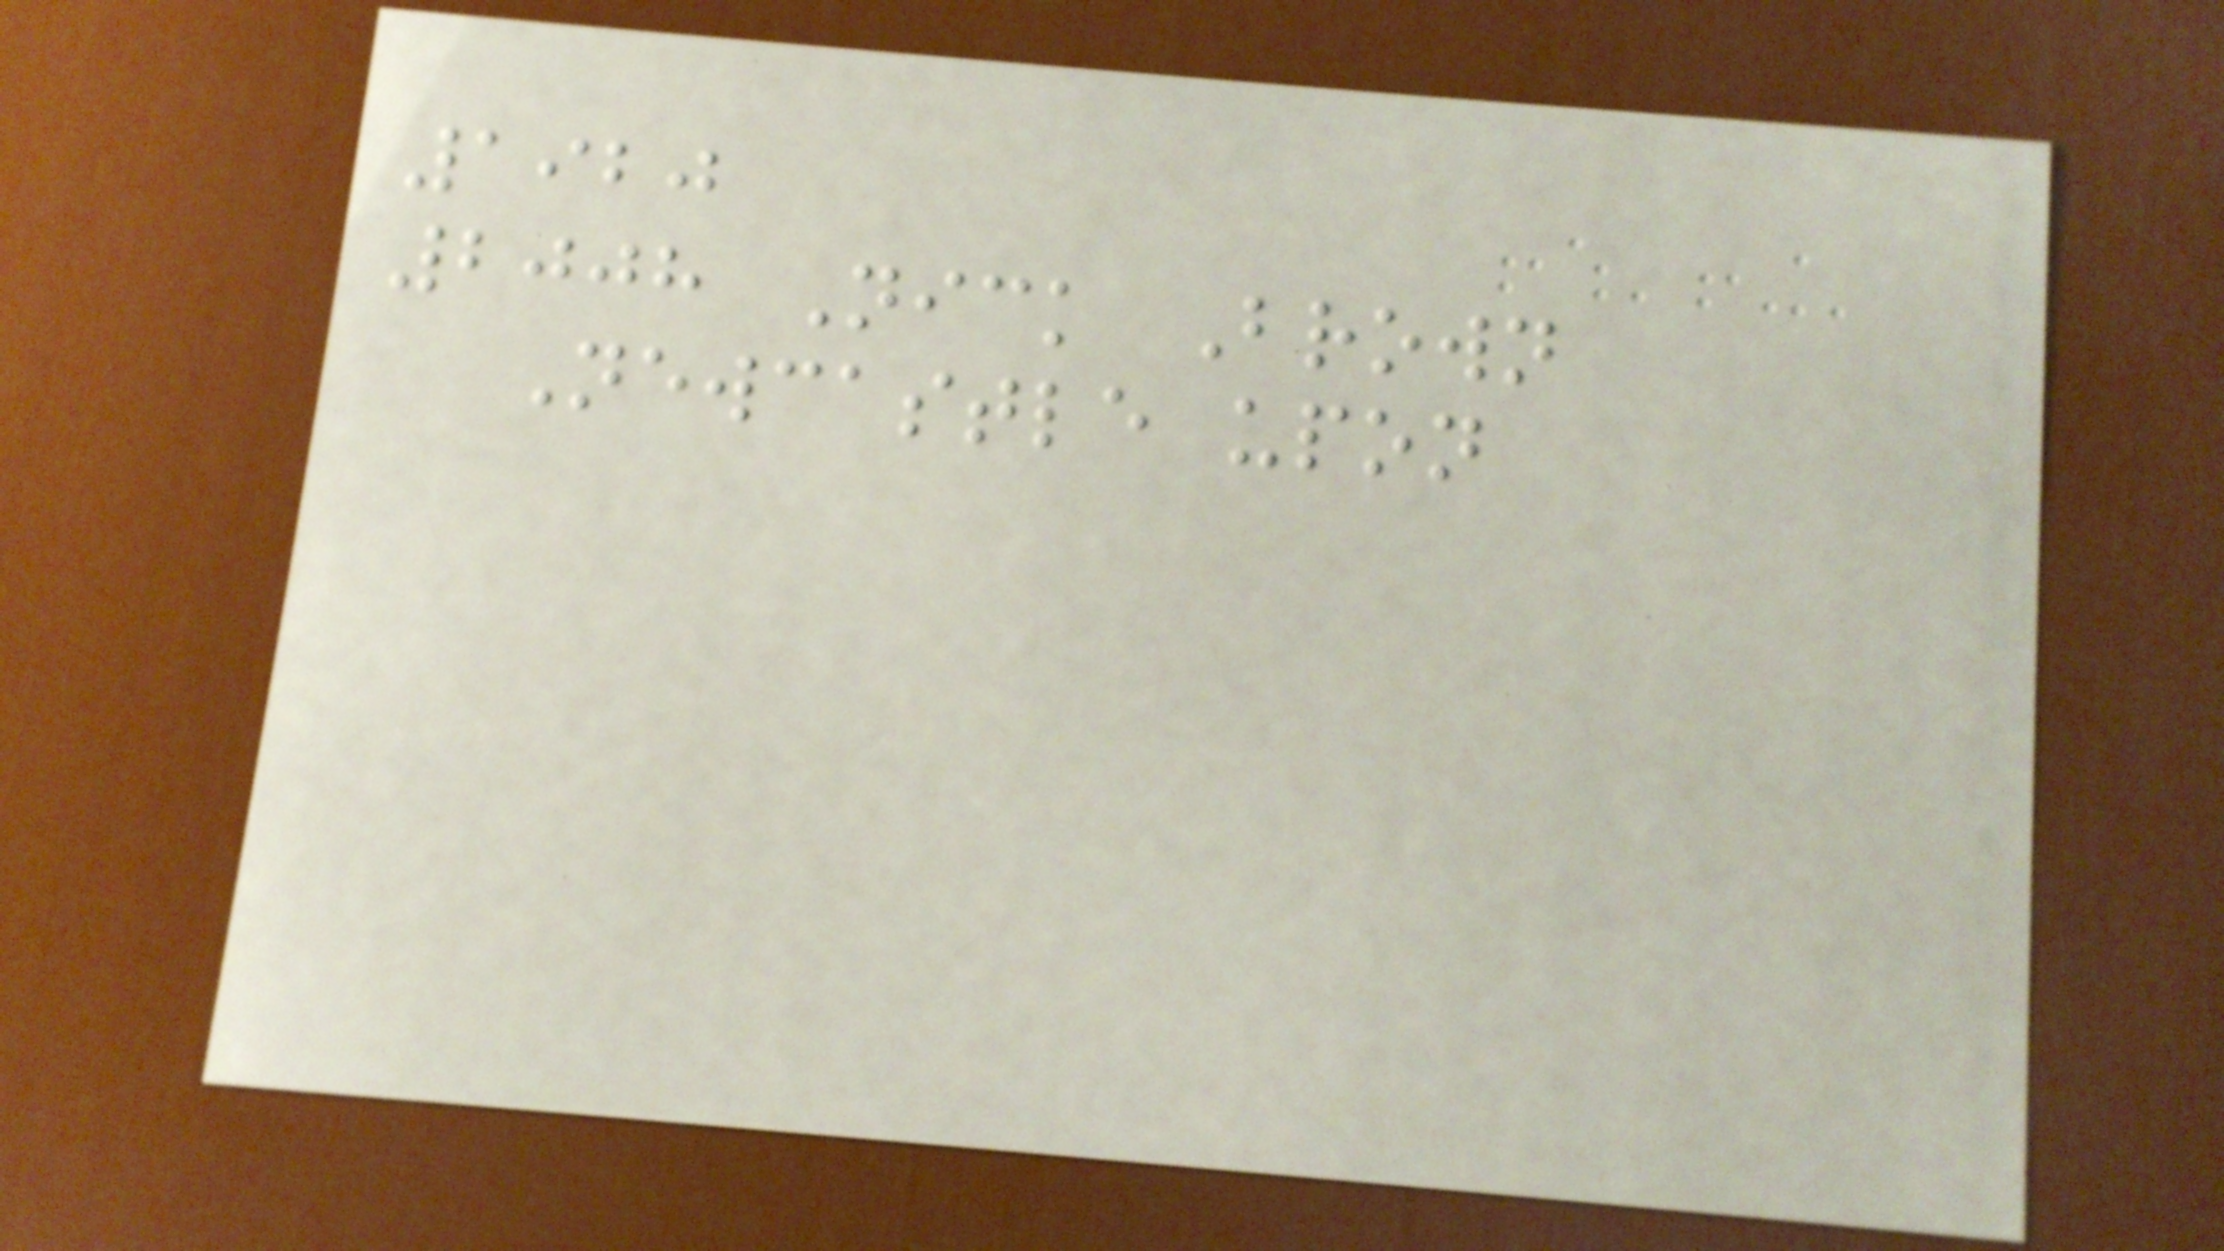1920
2008 Nick Brown
Newcastle upon
